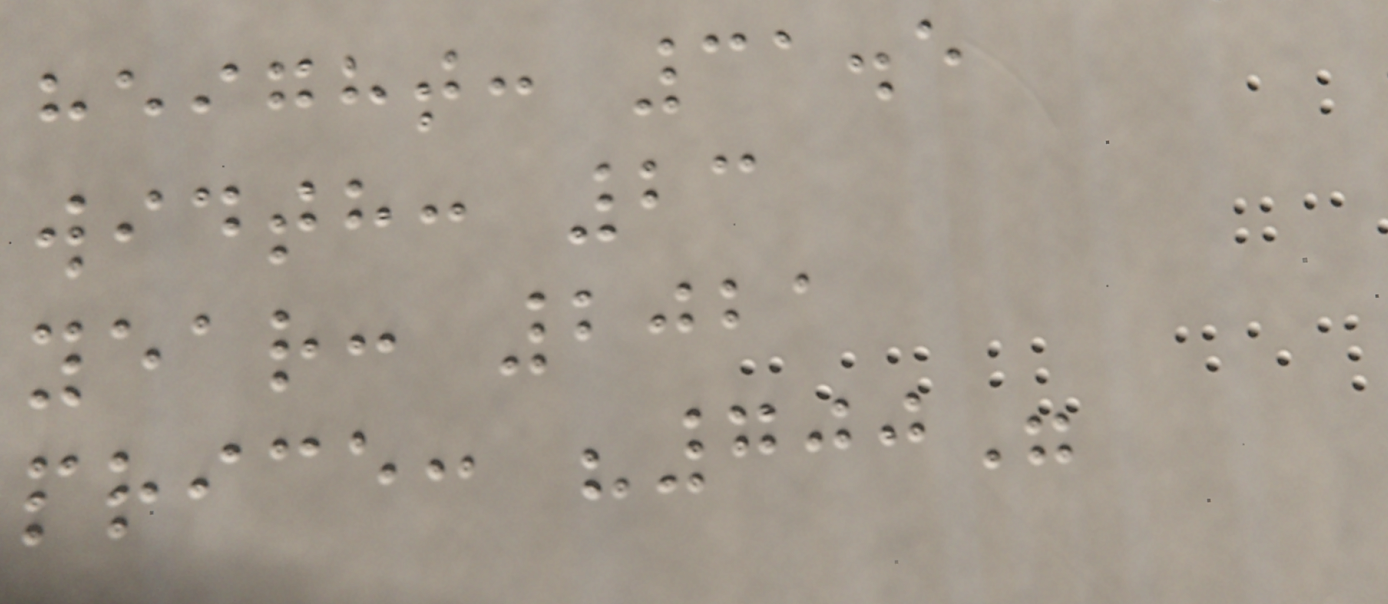height: 31.5
width: 23
year: 2021
price: "700"
